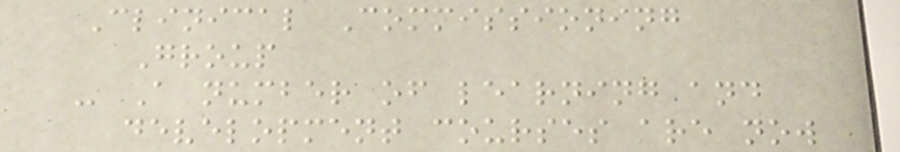Clinical Commissioning
Group
- A number of learning and
development courses are now
